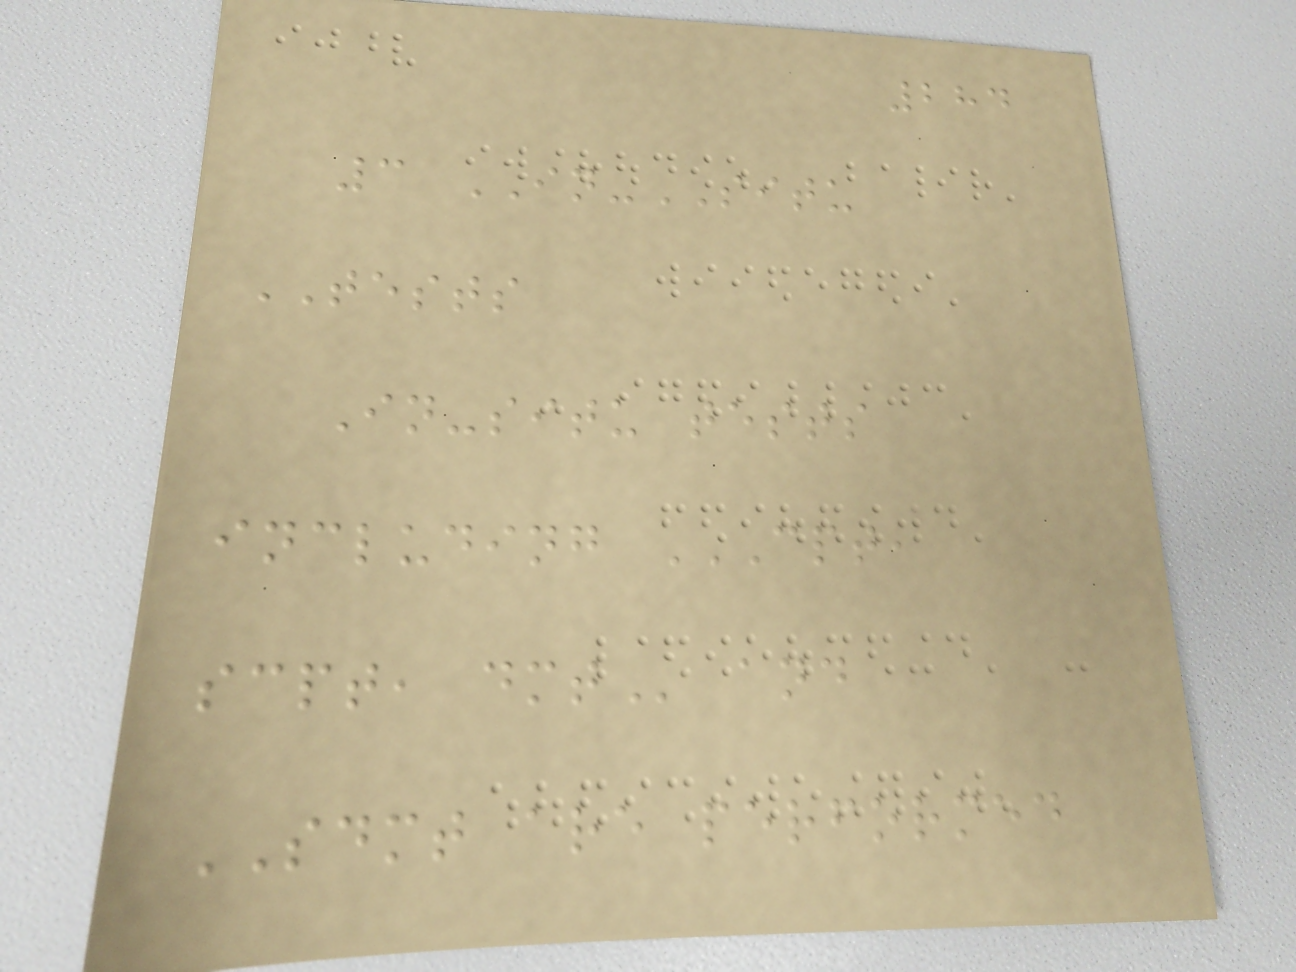284
3 IN-SITU
TESTS
In-situ tests
including CPT,
SCPT, DMT and
SDMT are performed
